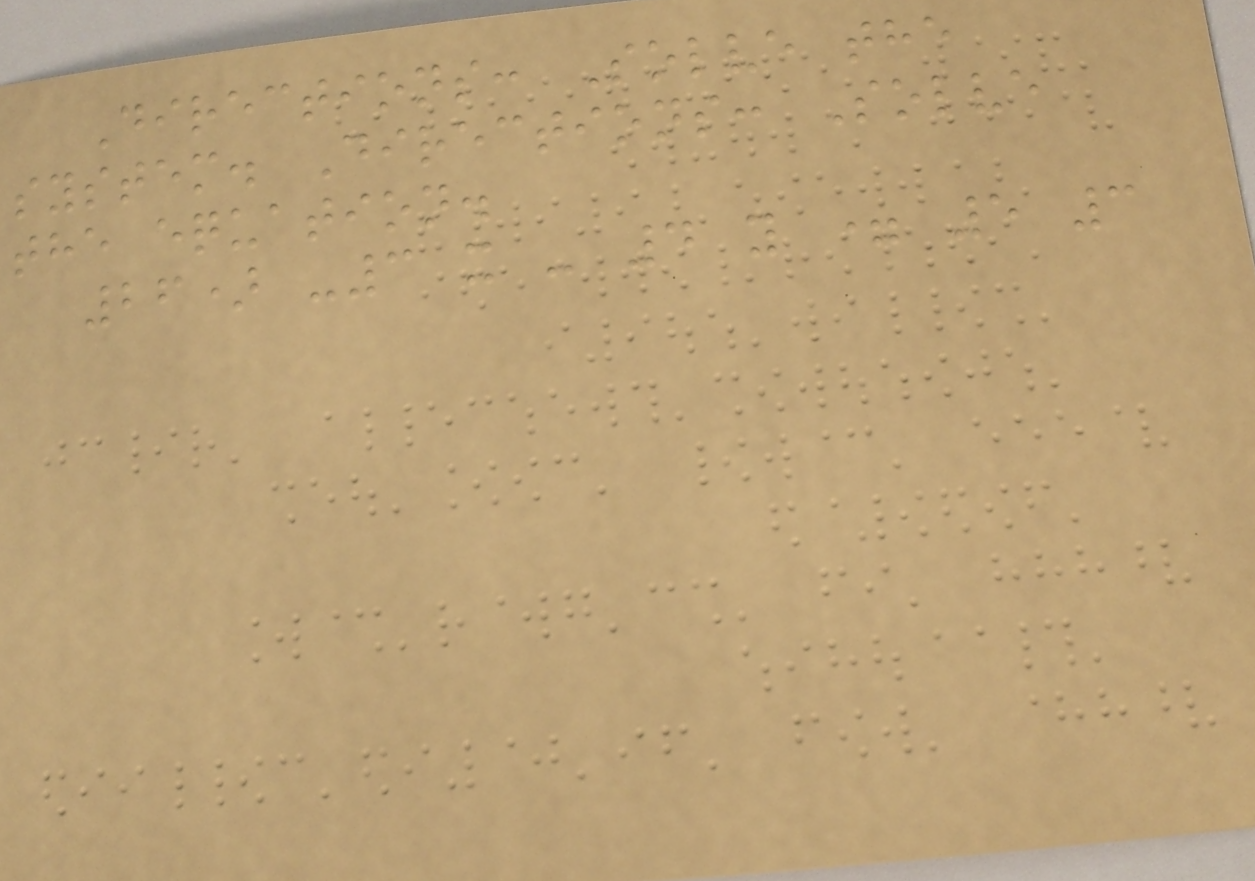Directions: Solve the
system. Directions: Solve
the equation.
26) -3 x - 4 y = 5 3
